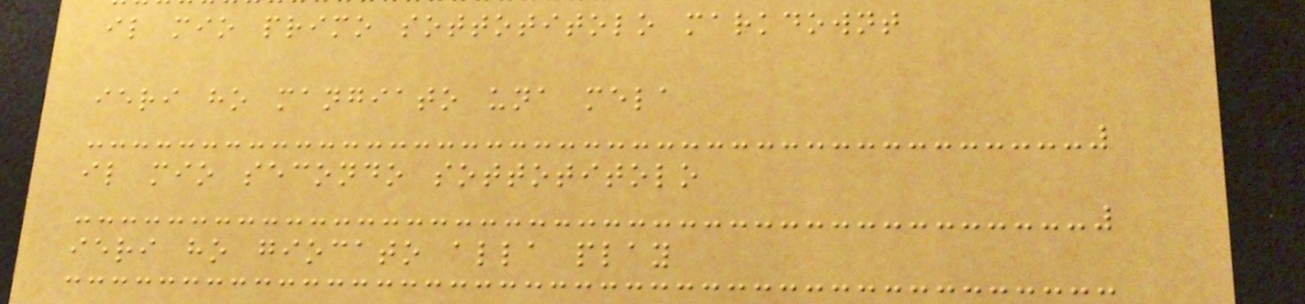il mio primo sottotitolo markdownt
ieri ho mangiato una mela
il mio secondo sottotitolo
ieri ho giocato alla play
